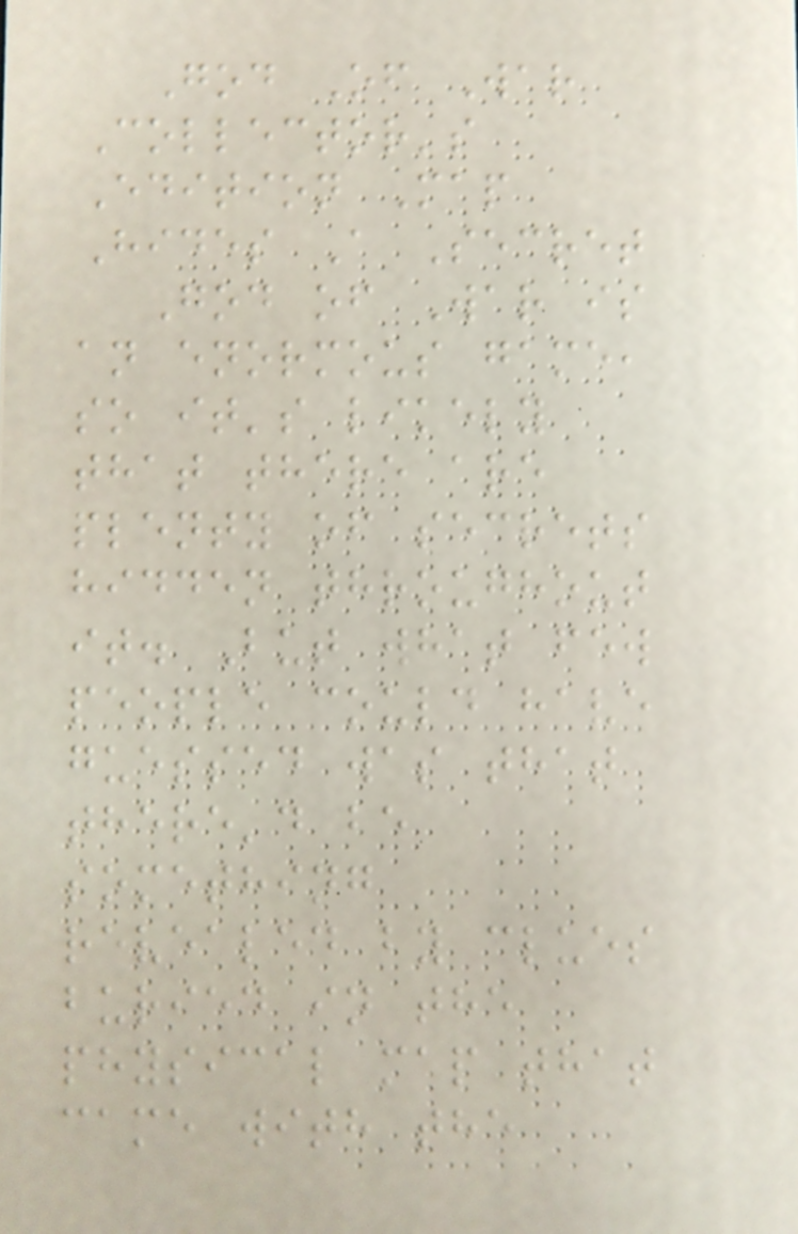God Of War
Collector's
Edition Map
Hides A Secret
God of War is
an enormous game,
so it's likely
that there are
plenty of secrets
hidden throughout
it. But what few
people could have
guessed was that
there'd be
something
revealed by clues
buried in the
physical map that
came with the
